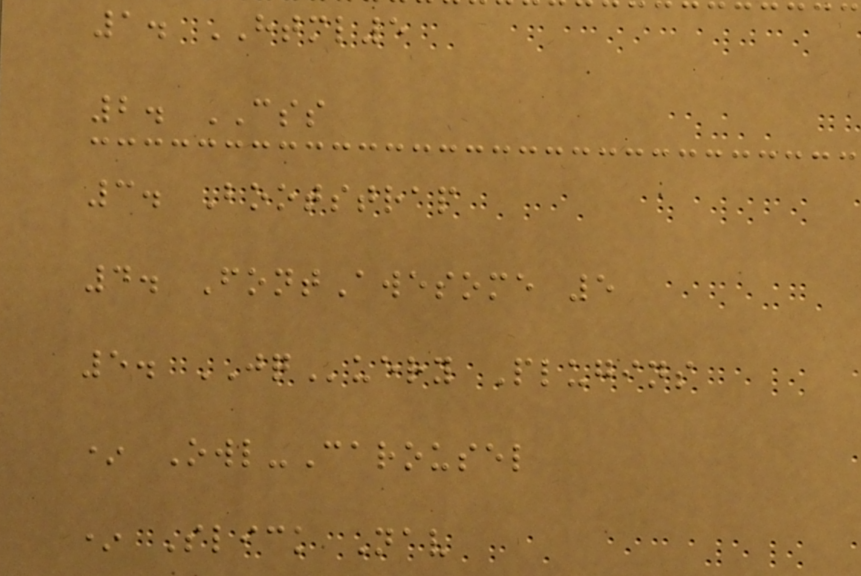1. HTML5
2. CSS
3. Bootstrap
4. FontAwesome 5
5. JQuery Plugins
* Owl-Carousel
* Slick Nav
